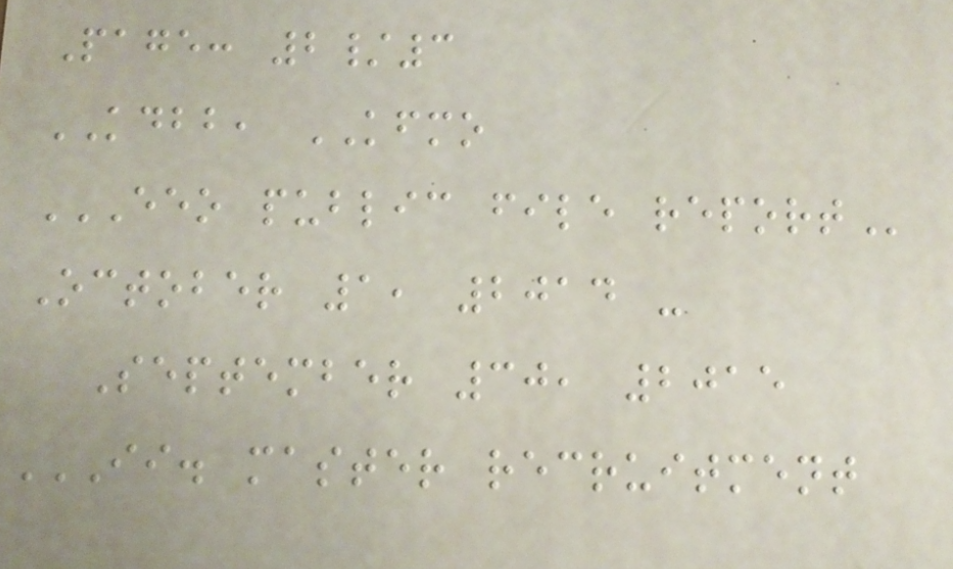Page: 2/3
KDBB, KFMO
EEO PUBLIC FILE REPORT
October 1, 2014 -
September 30, 2015
II. MASTER RECRUITMENT
